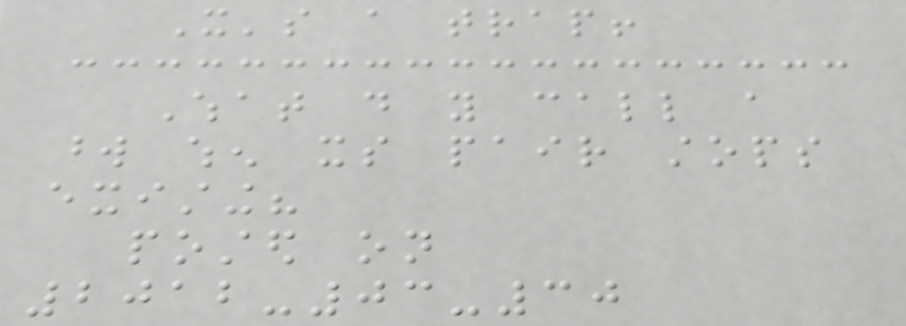It's a trap!
What do you call a
word when its pair stops
existing?
posted on
2012-03-30
